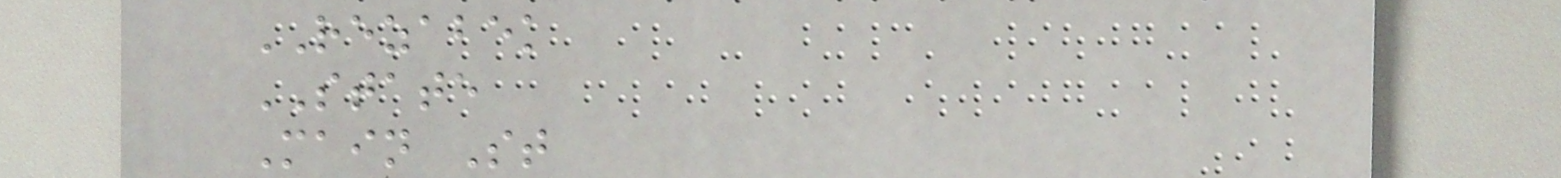REZABEK
STATE
Main St
